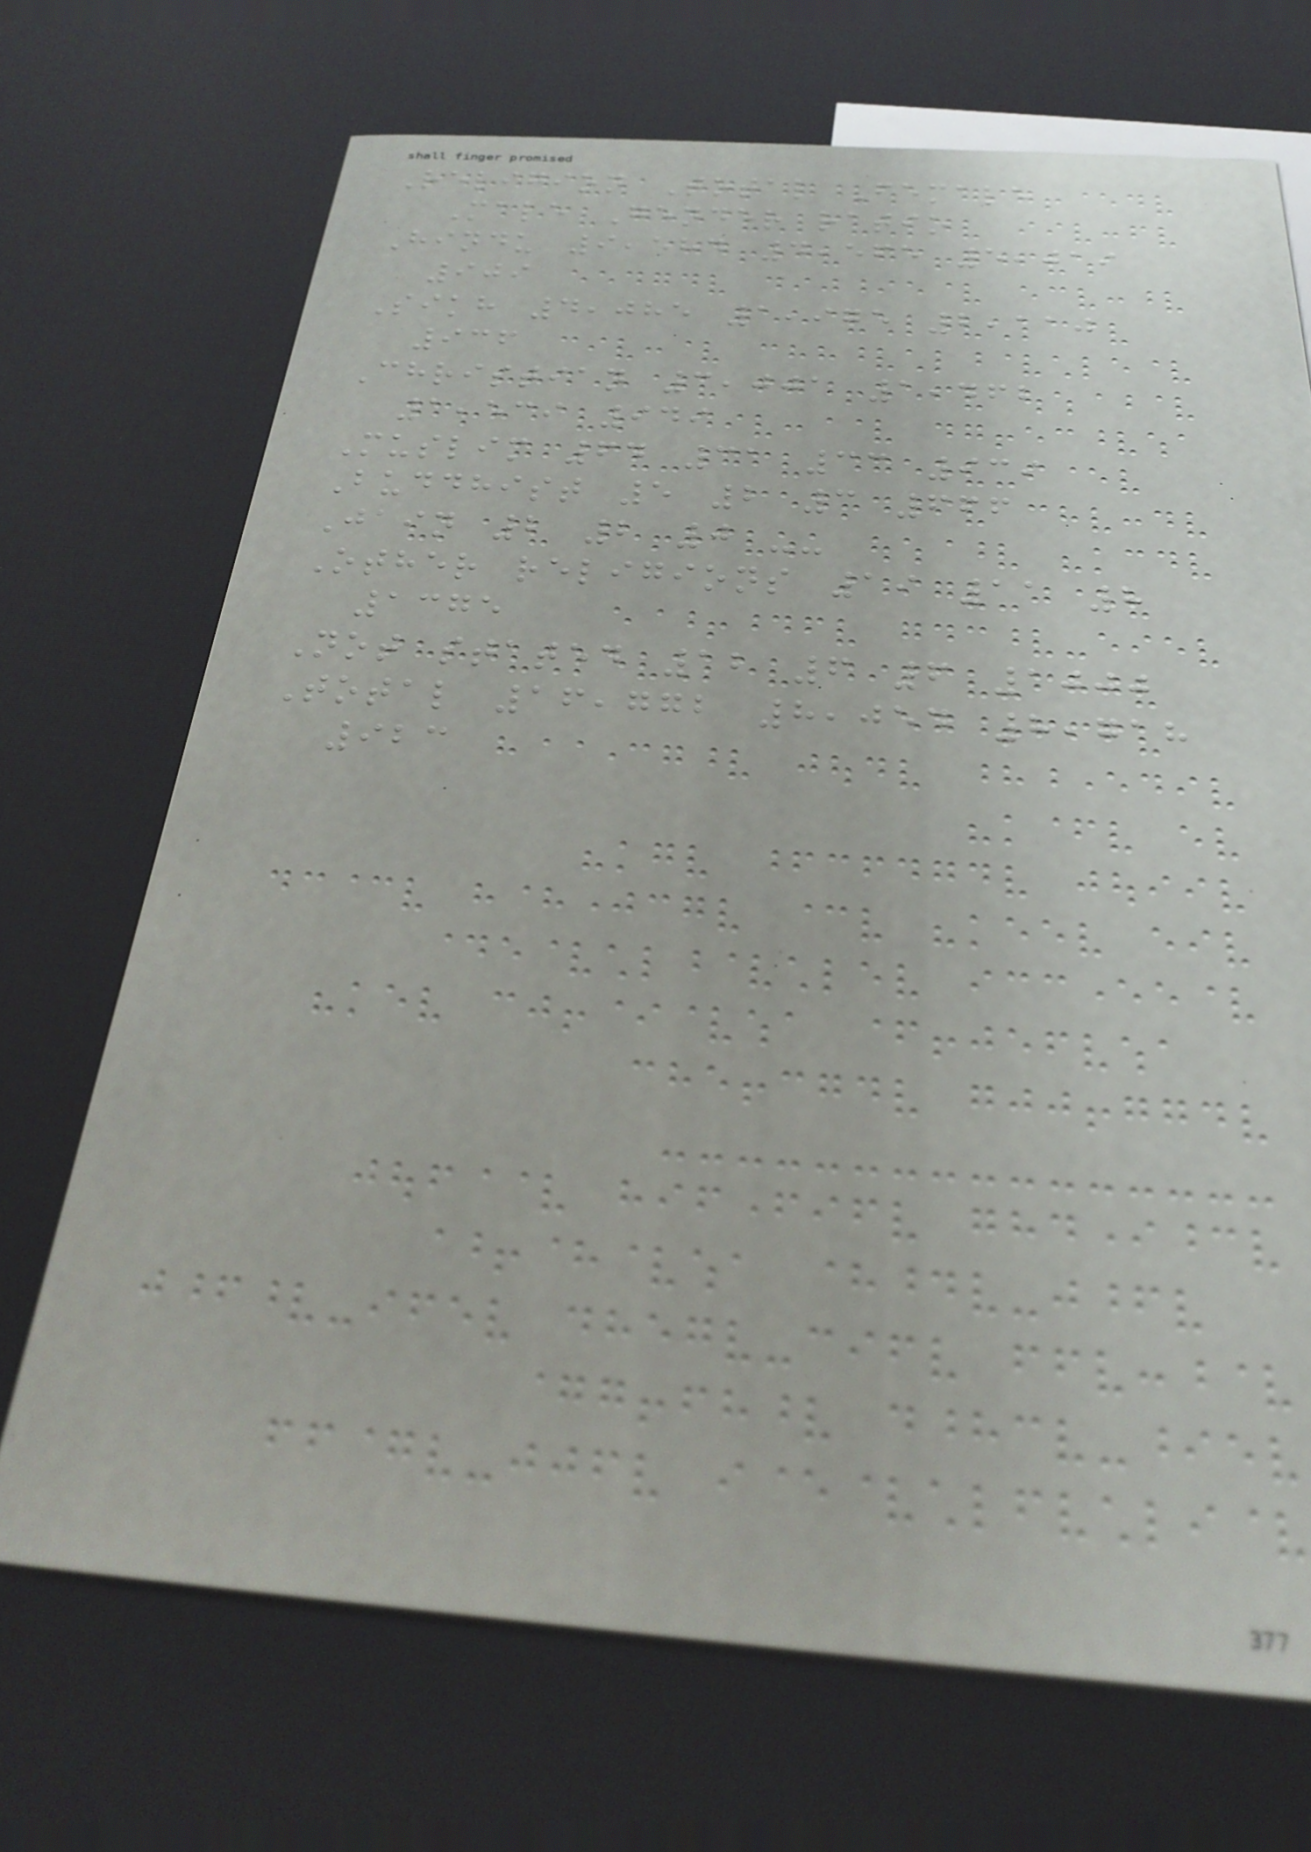Religion Total Female
Male Gender ratio
Hindu 9,584 4,565 5,019
909
Sikh 4,085 1,975 2,110
936
Christian 3,001 1,462
1,539 949
Muslim 64 31 33 939
Buddhist 5 2 3 666
Jain 2 2 0 --
Other religions 19 11 8
1375
Not stated 12 6 6 1000
Total 16,772 8,054 8,718
923
